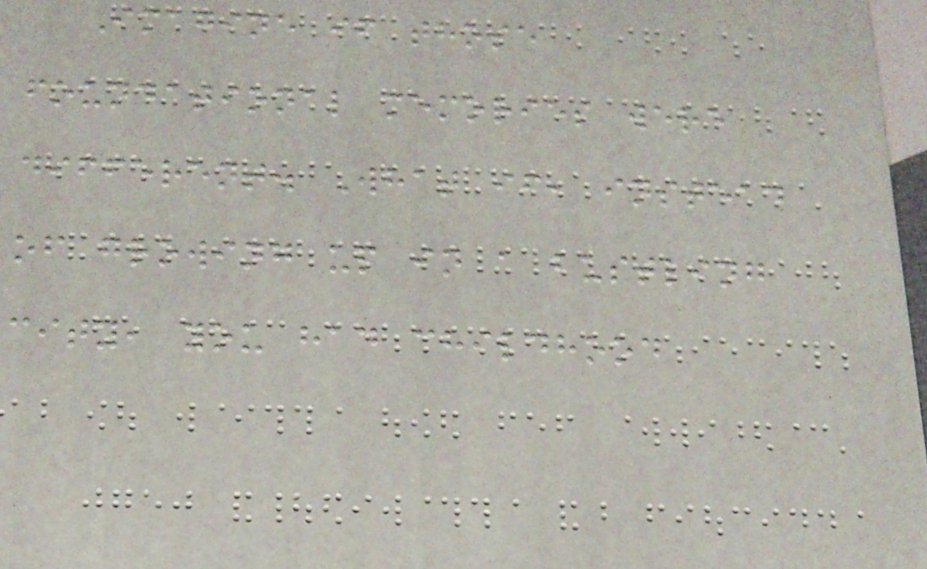Imagine if those
foundational memories were
different. What if, instead
of growing up in a bustling
city, you had childhood
